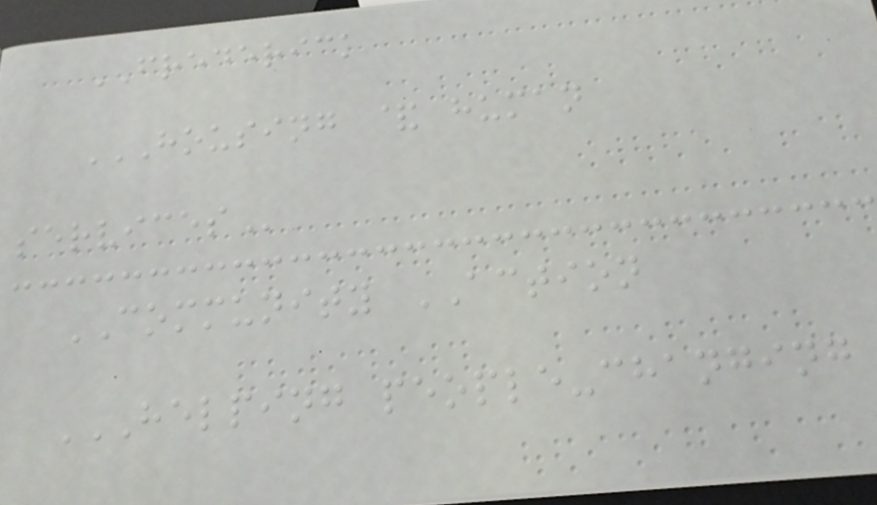FREDERICK
HOUSING & HUMAN
SERVICES
COMMUNITY ACTION
HELPING PEOPLE-CHANGING
